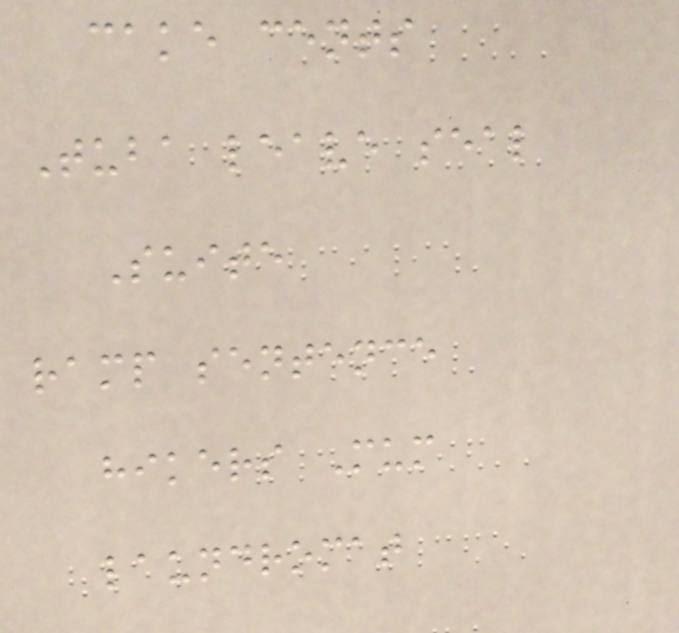cake cents
Tuba leave seal
Suite
ramp sentence
hikers Mum
laundromat
